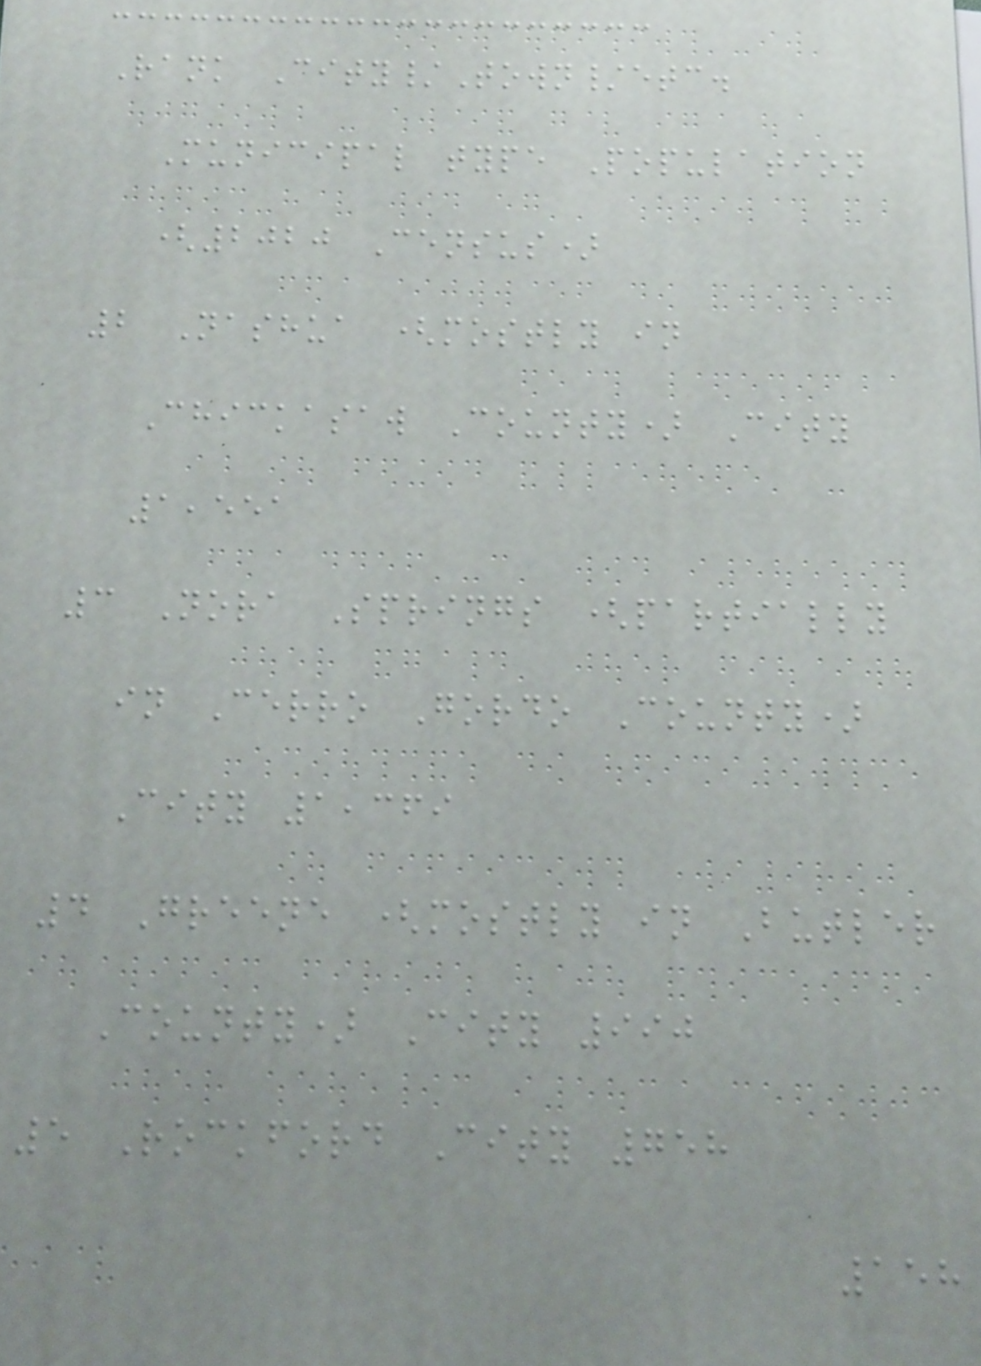Rank City/Town/etc.
Municipal type Population
(2020 Census)
2 Nashua (mostly in
Chickasaw County) City
1,551
3 Nora Springs (partially
in Cerro Gordo County)
City 1,369
4 Greene (mostly in Butler
County) City 990
5 Rockford City 758
158
